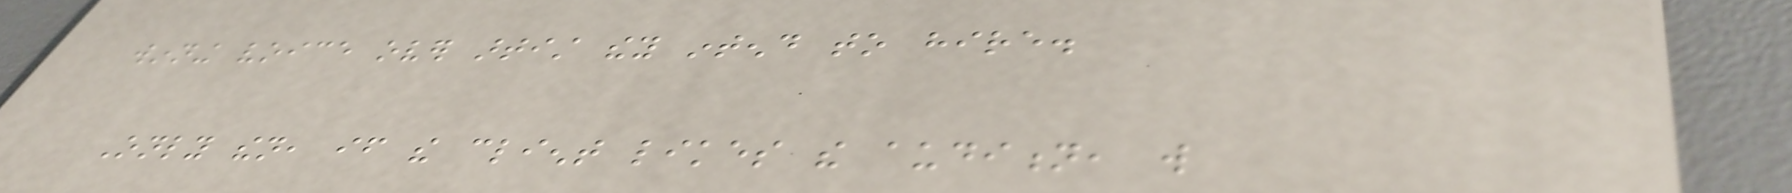winning voice over artist they intend to hire.
Only then, if the client likes the audition, will
